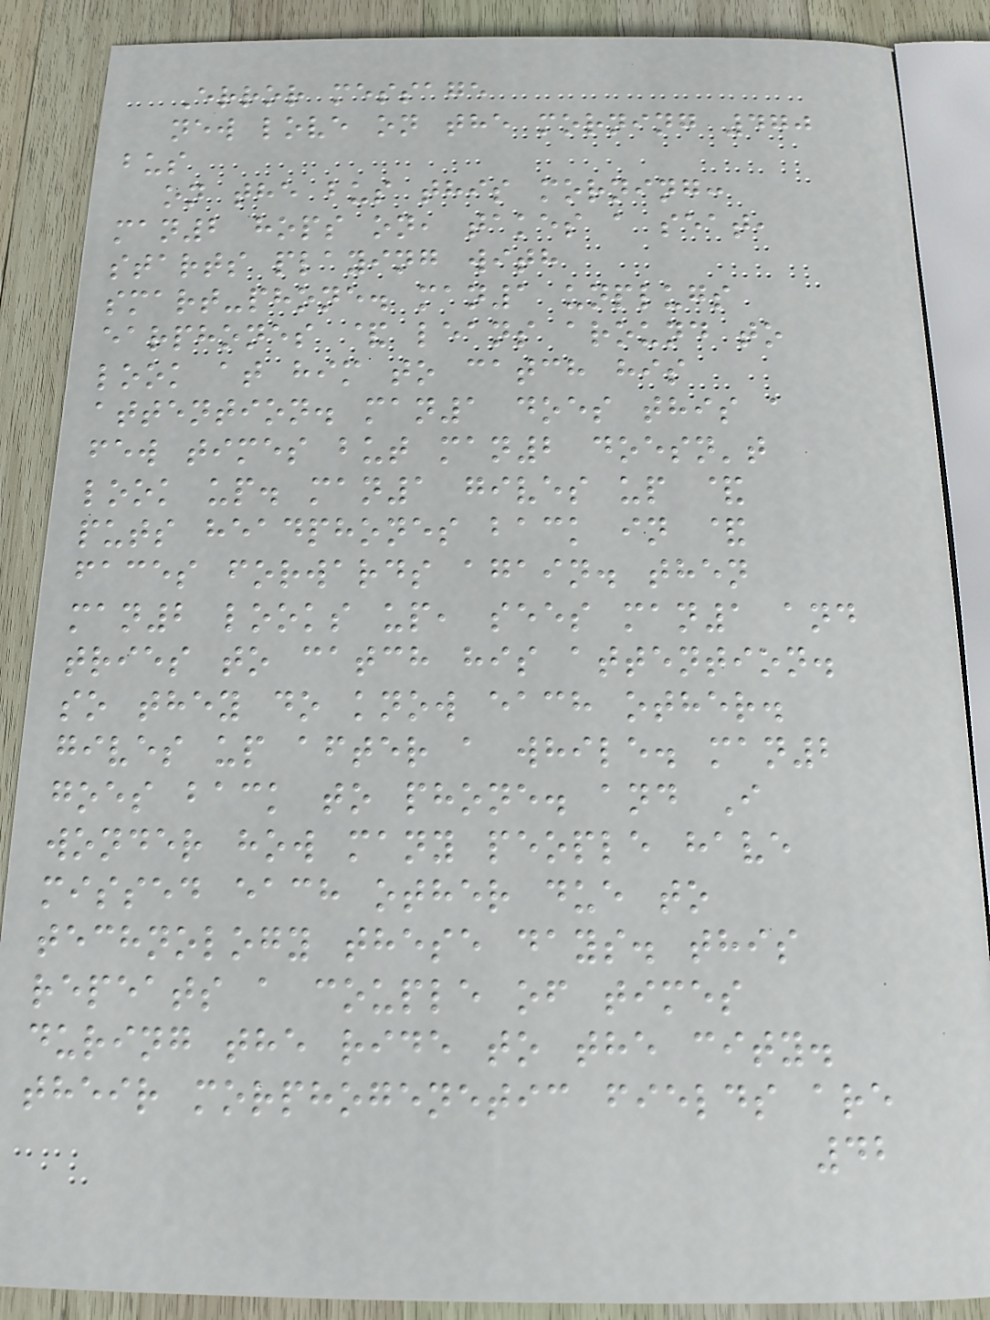Error message
new love on the morning 470
bus
on the bus this morning:
man2 hops on, takes a seat,
starts playing with
smart-phone. man1 unplugs
earphones & leans around to
look at him to catch his
attention. man1 does this a
few times but man2 doesn't
look up. man1 gives up &
puts headphones back in &
faces forwards again. then
man2 looks up, sees man1 and
tries to catch his attention.
so they do know each other.
gives up after a while. man2
goes back to phone. and I
wonder how many people have
missed each other due to
technology these days. this
repeats a couple of times
during the ride to the city.
their morphogenetic fields are
42
